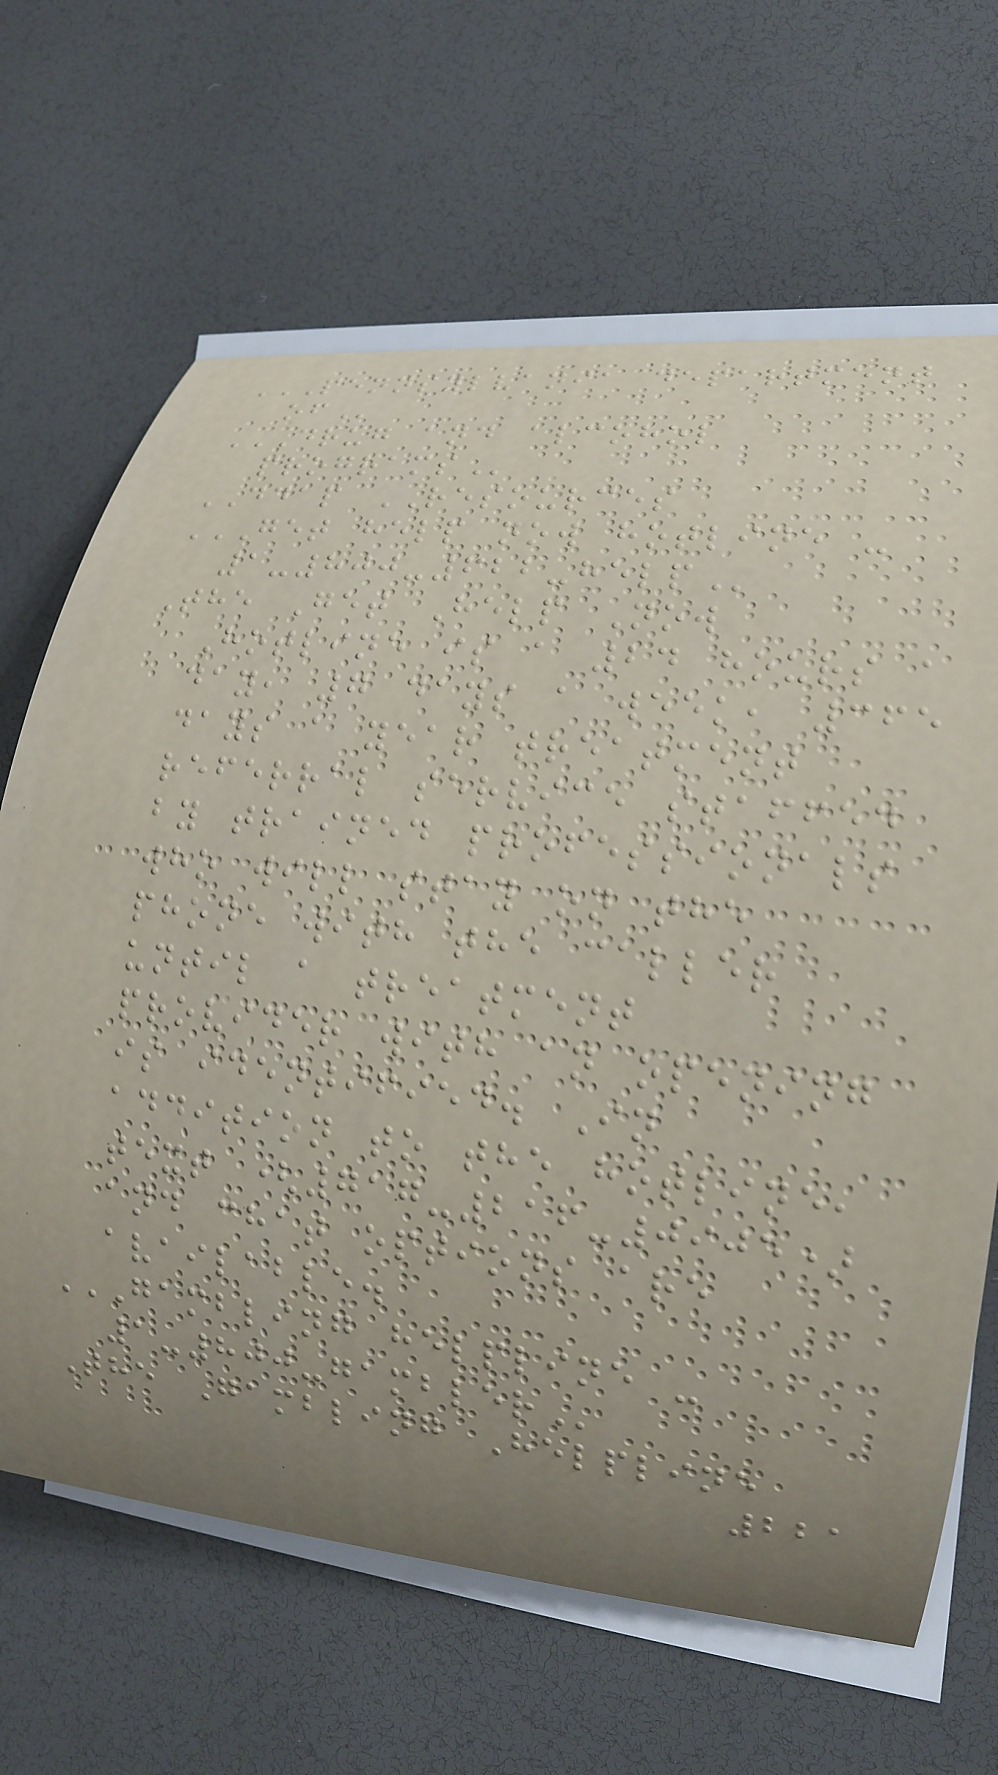PENNSYLVANIA DEPARTMENT
OF
DRUG AND ALCOHOL
PROGRAMS
DDAP RESOURCES
GET HELP NOW HOTLINE -
1-800-622-HELP
The Get Help Now
Hotline is a 24 hours a
day, 7 days a week, 365
days a year treatment
referral service staffed
by trained professionals
who will stay on the
phone with the caller
until a treatment
provider with an opening
is identified. In
addition to the hotline,
text (717-216-0905)
and chat options are
available.
GAMBLING HELPLINE -
1-800-GAMBLER
The Gambling Helpline
221
